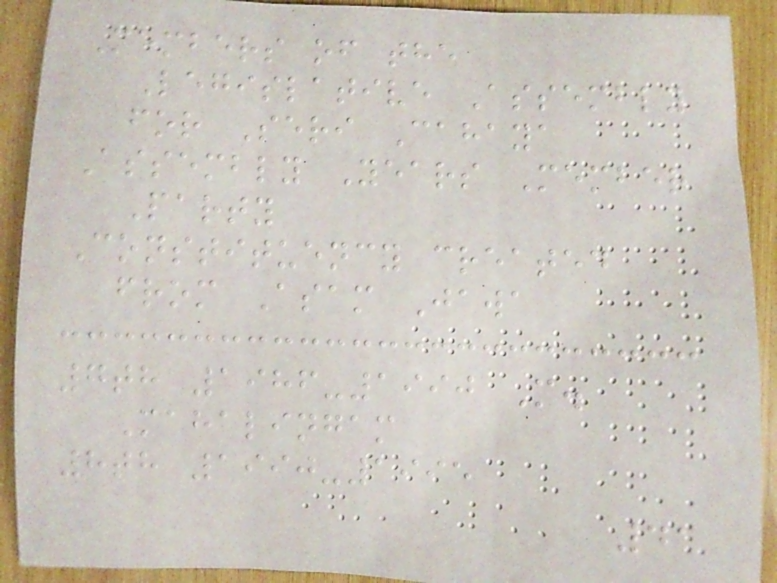Members of the
Legislative Assembly
for Seri Cahaya
Assembly Years Member
Party
Constituency created
from Asam Jawa
7th 1986-1990 M.
Mahalingam
8th 1990-1995
41
